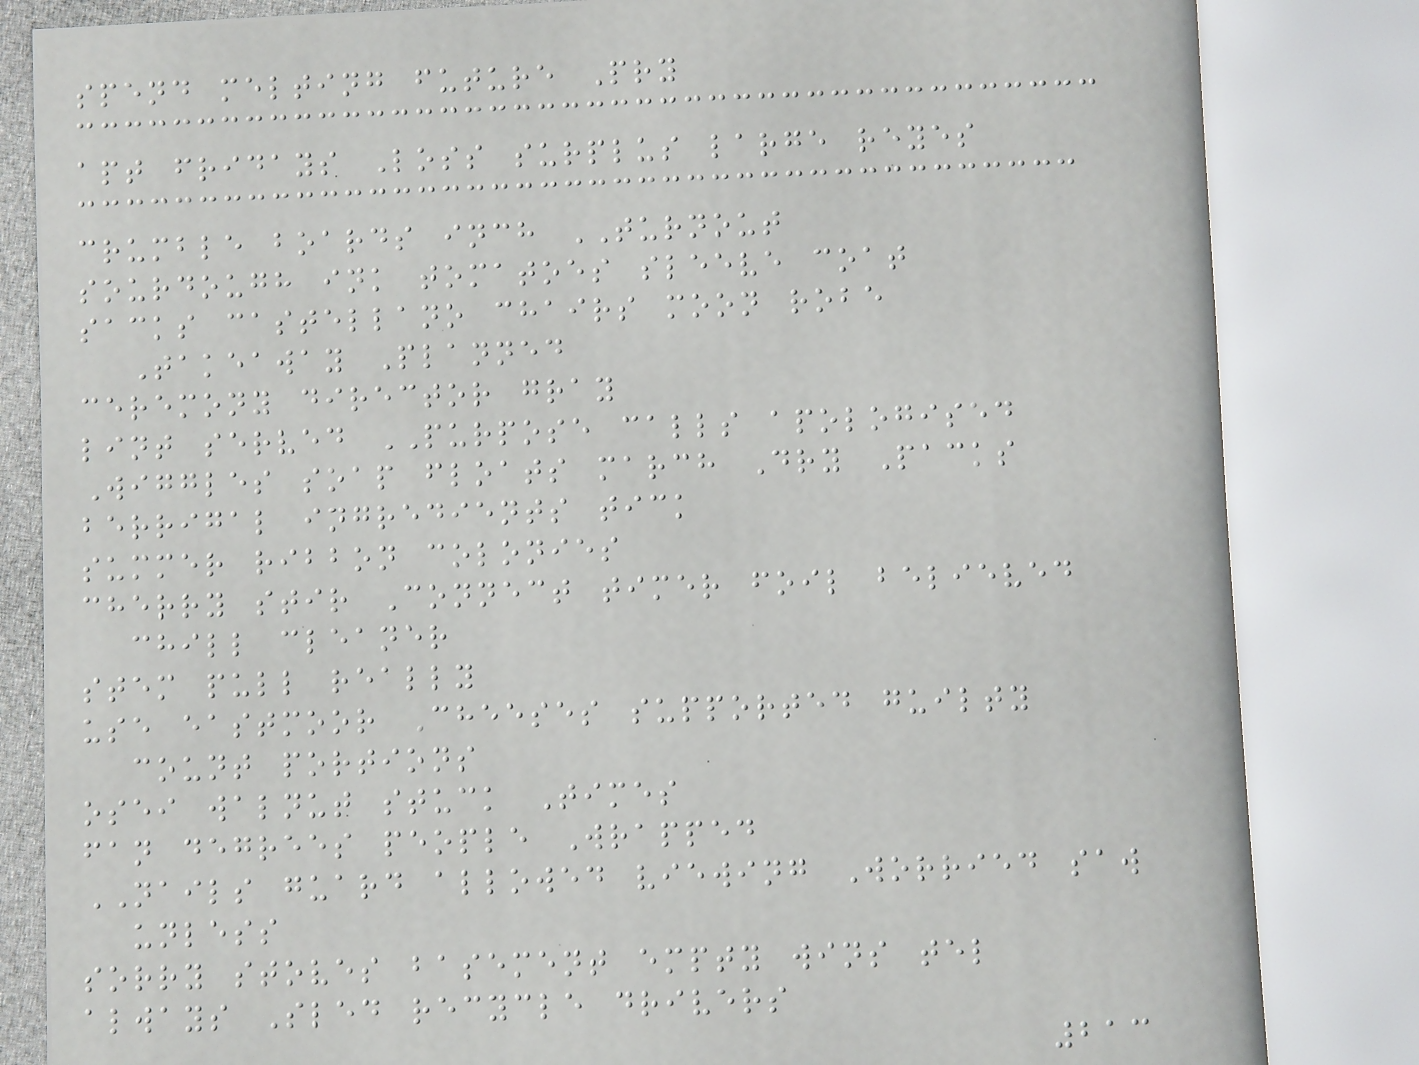spend melting future Pry
apt fridays Loss surplus large reyes
crumble boards inch TURNOUT
sourdough ink tomatoes sleeve coat
sacks castellano chairs moon robe
Takeaway Planned
ceremony director gray
lint served PURPOSE calls apologised
Wiggles soap floats march Dry Packs
berrigal ingredients tick
summer ribbon colonies
cherry stir Connect timer foil believed
chill cleaner
stem pull really
use eastmoor Cheeses supported guilty
count portions
osei walnut stuck Times
fan degrees people Wrapped
NAILS guard allowed viewing Worried saw
unless
sorry stoves basement empty wins tel
always Sled recycle drivers
213
